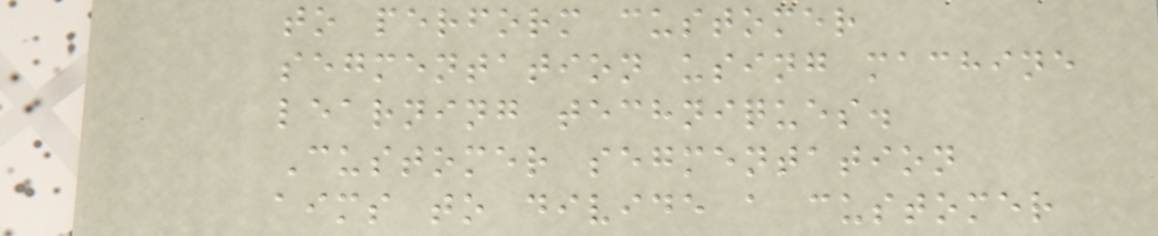to perform customer
segmentation using machine
learning techniques.
Customer segmentation
aims to divide a customer
